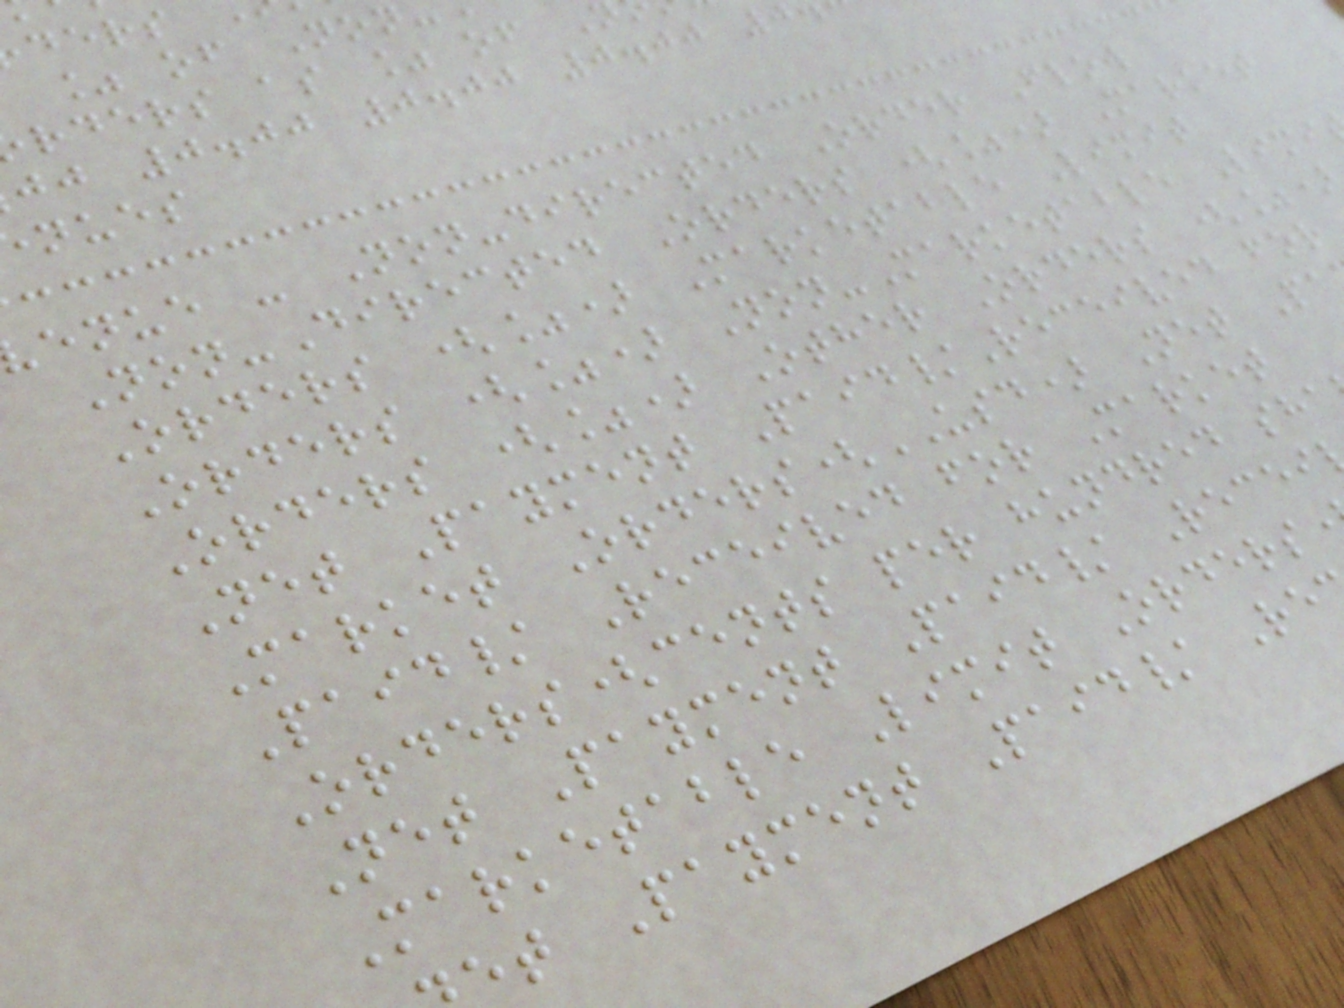% of Non
rders as % of
jj 0.00 0.00 0.00 0
nues
enue - Non-directed Order Flow
Non-Directed Orders (%) Market
Orders (%) Marketable Limit
Orders (%) Non-Marketable Limi
Orders (%) Other Orders (%)
Net Payment Paid/Received for
Market Orders(USD) Net Pa
Paid/ Received for Market
Orders(cents per hundred sha
Net Payment Paid/ Recei
Marketable Limit Orders
et Payment Paid/ Re
